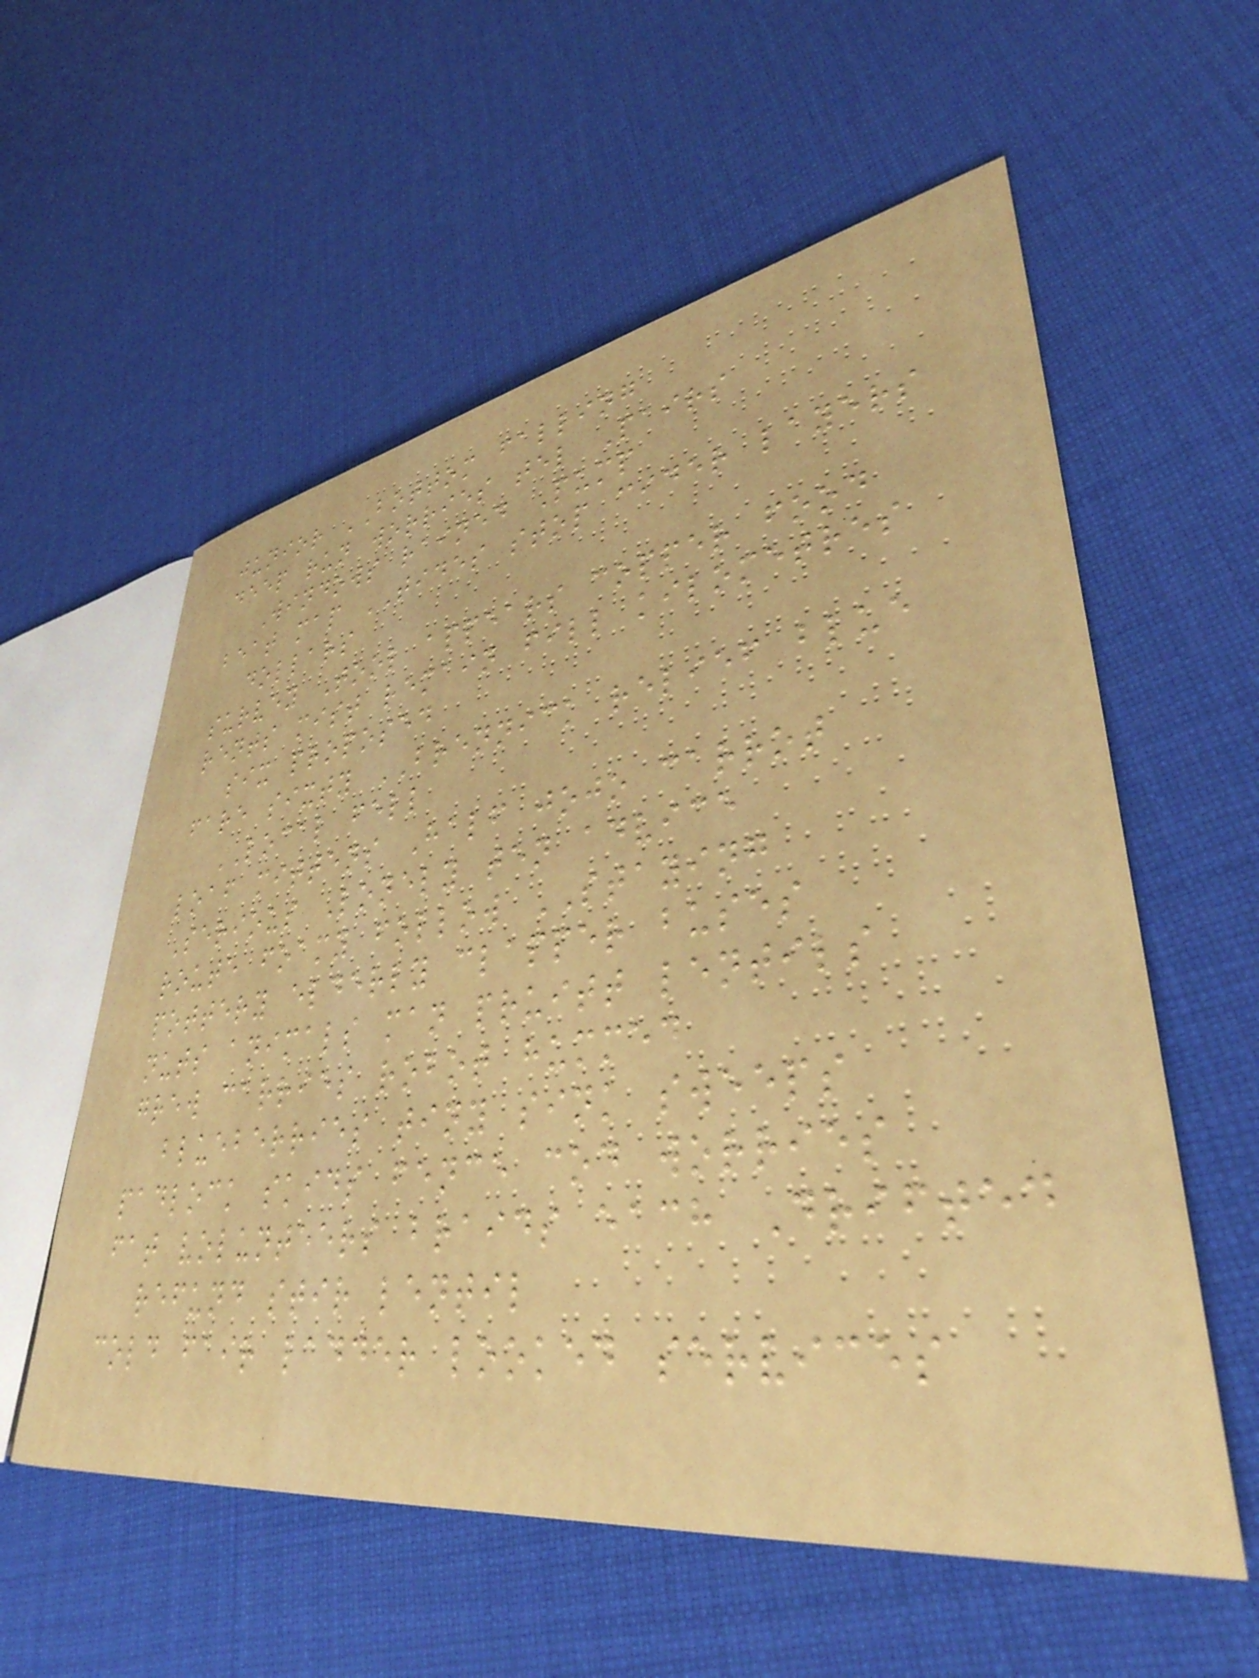junior BOTTOM falling
deep run worries tel Pairs
Windows rained Pump
beat map TIDES stop cider layers
dollars
survey Tool appears copper food
rents mist remain fill kilometres
six proposed
fare sixty BRENNICK relief blue
LOCAL fell
loaf mittens Half jojo carrot
Serious Lonely ten advice
route foamy follow STAYING
pottery elderly clapper buses
nuts animals man pruitt lentils
grew carries robot hummed
blueberries tiny sink sweeps
padlock skids fence cod worries
fat volunteers braids each Drifted
refund stir lentil
cold fair ladder looked services
